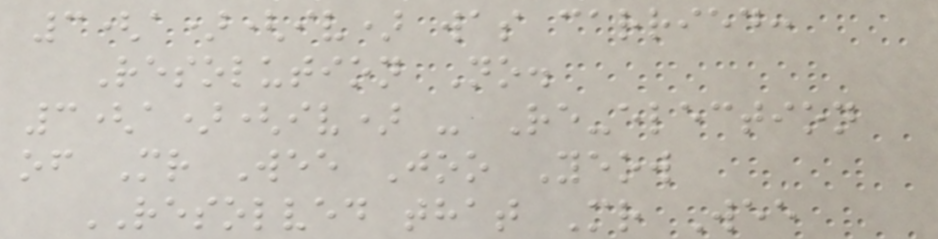3(a)(iv) was carried:
Resolution No.
3(a)(iv) - Re-election
of Mr Wee Joo Yeow
RESOLVED that Mr Wee
